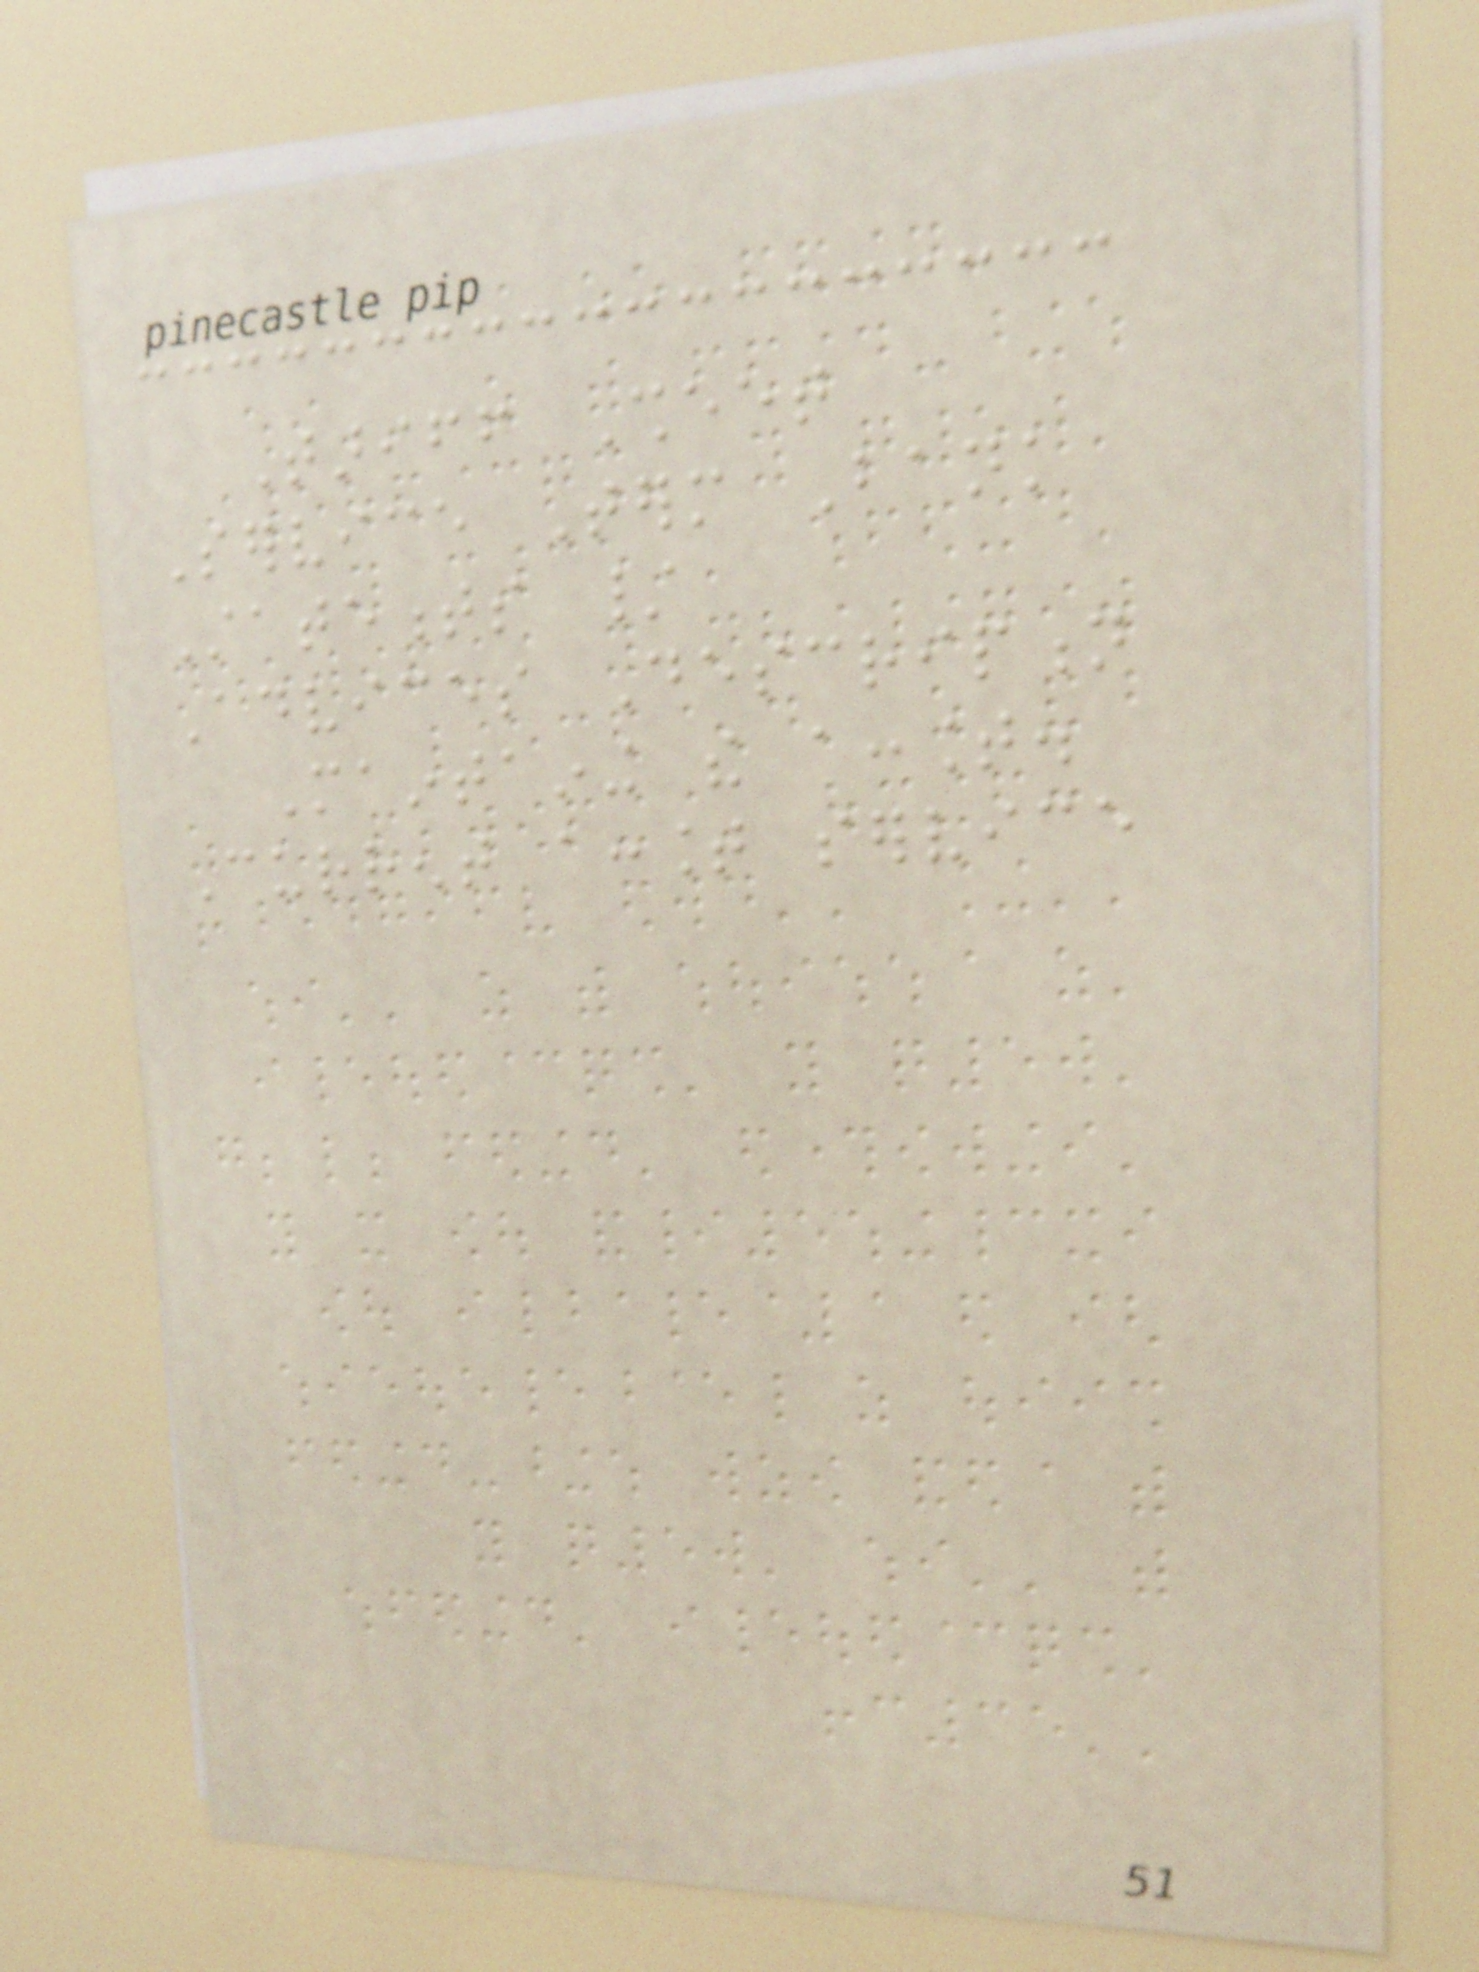Tariff Sheet
Service Term Bank
Statements /
Advices Description
Maintaining the account.
Current account service
